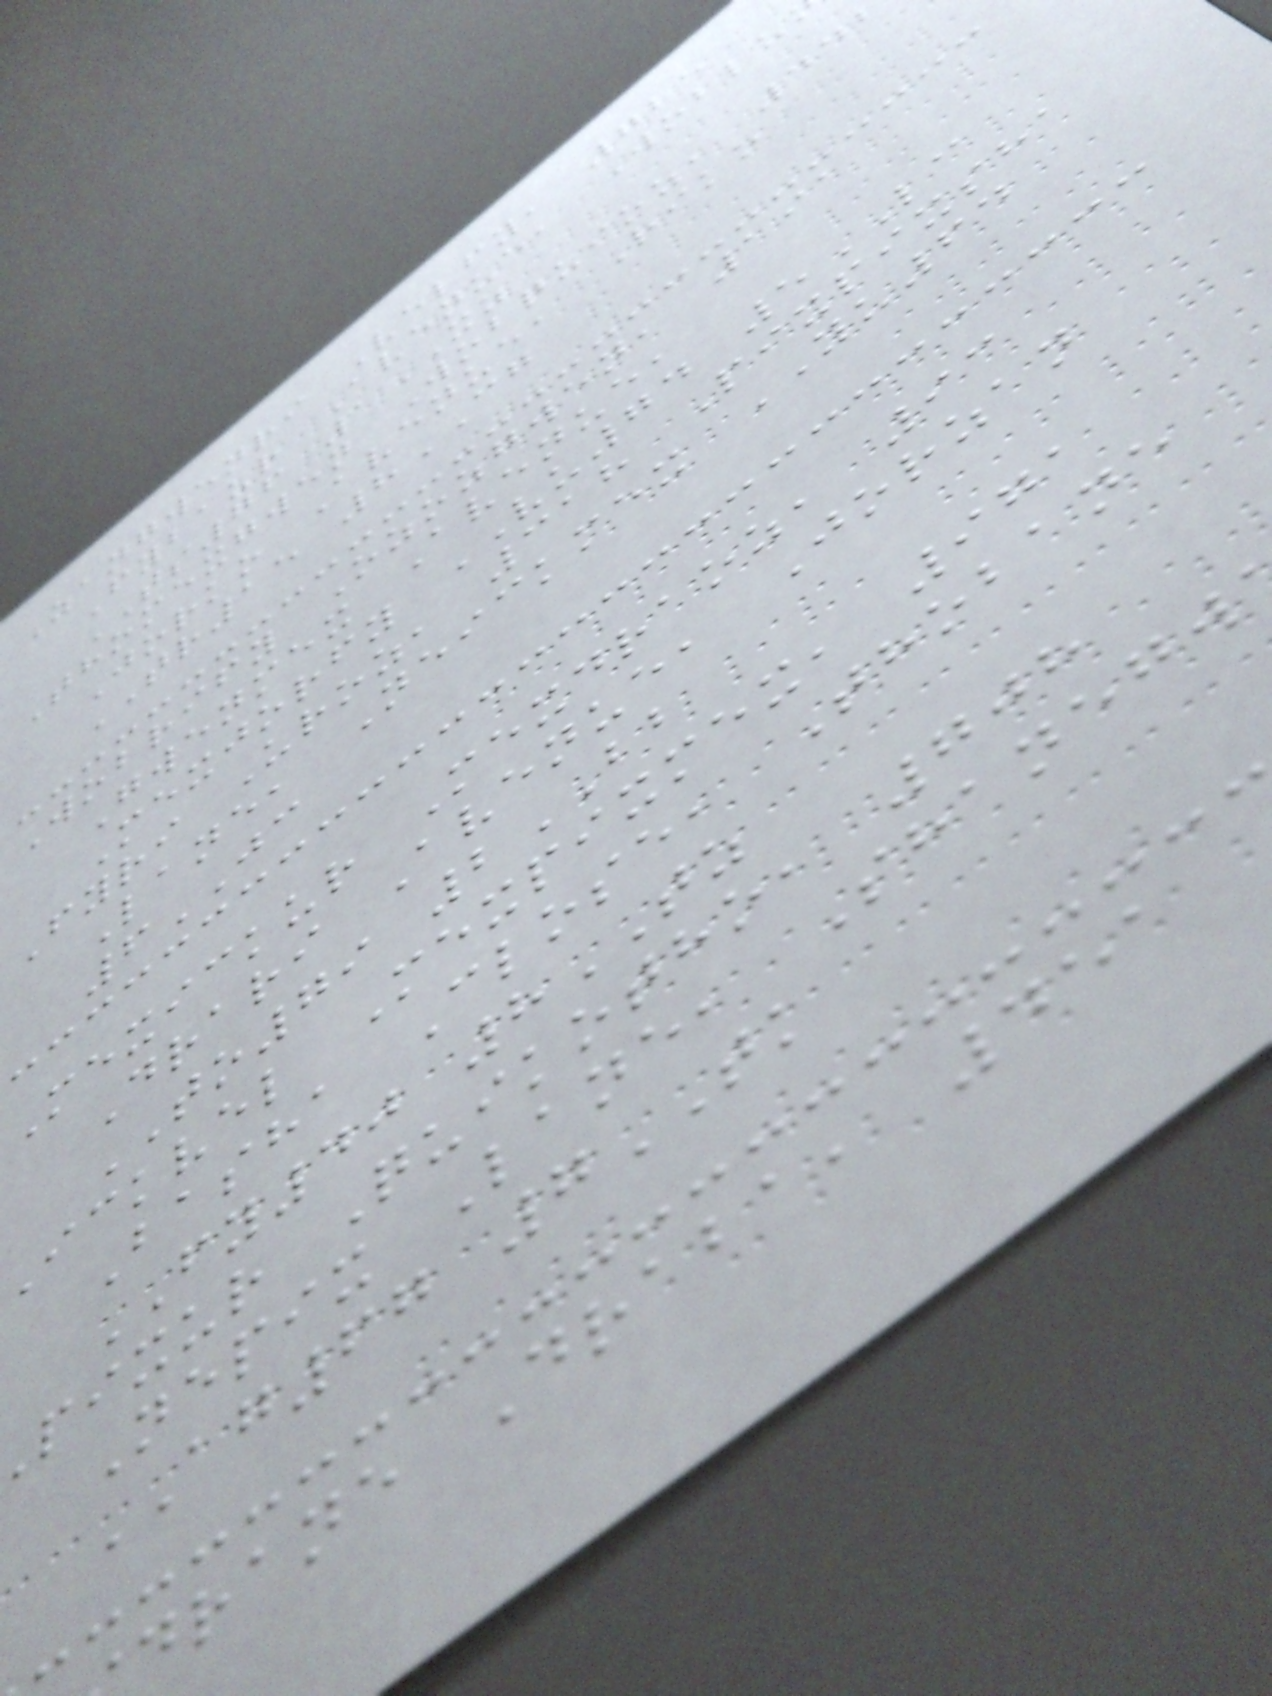Zangwenri Velfy, 725
Fybaur Avenue, Woblu
TS76 1XZ
Thomexgwen Wobquioz, 44
Jorko Avenue, Riko
TR15 8CG
Wobrify Ozozgwen, 191
Gwenmex Avenue,
Mexjorfy VU74 5LC
Fyri Uroz, 318 Pixpixsha
Lane, Neickmex YU64
6JC
Mexickur Mexdraoz, 93
Drari Avenue, Jorzan
TO79 2BB
ickvel Mexpixmex, 971
Basha Close, Thobane
FY40 8TZ
pixur Quikotho, 708
Nepix Lane, Shanegw
AG67 7TK
drane Draba, 451
